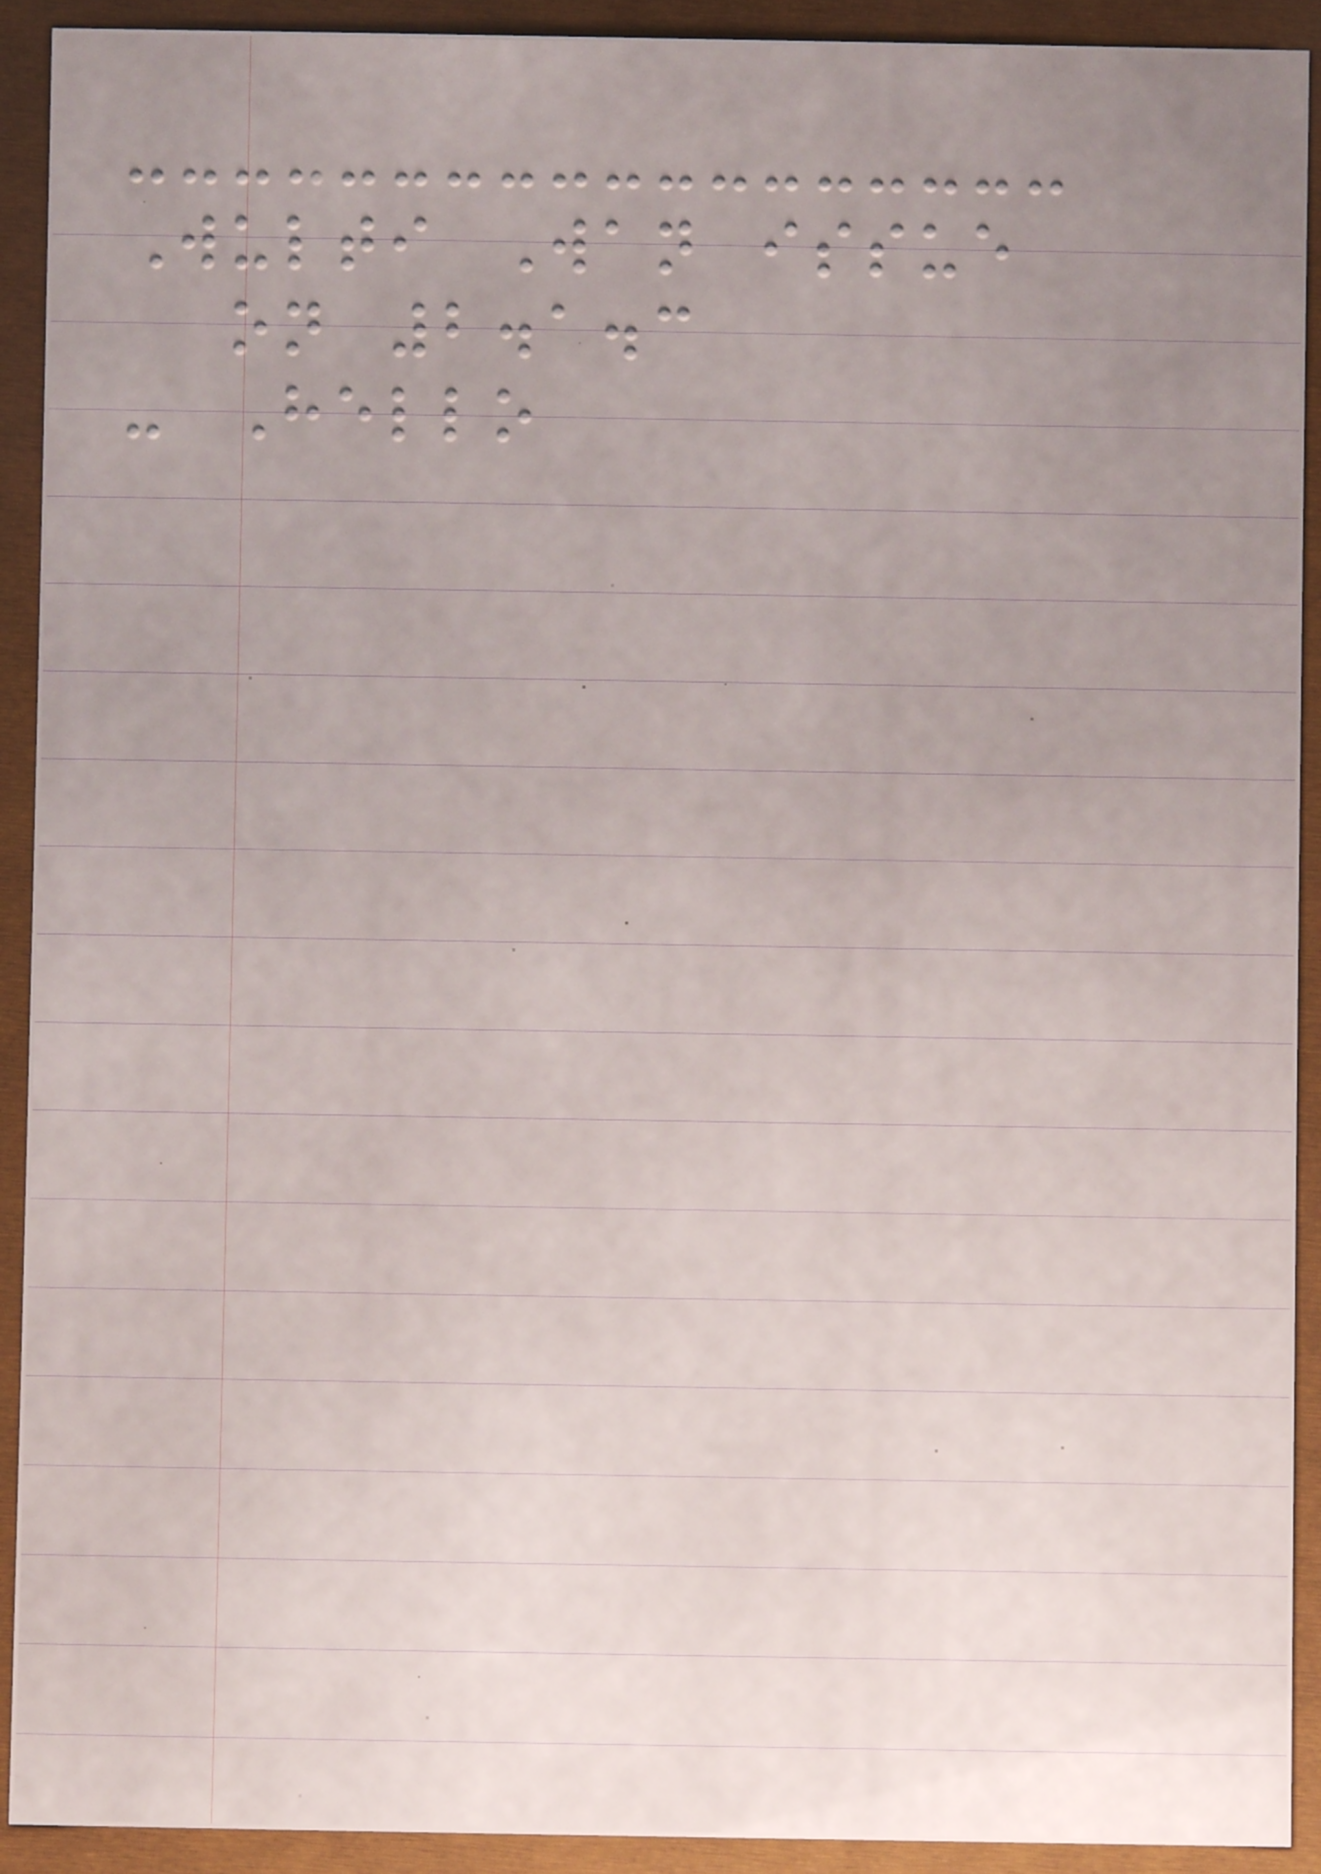Wulti Wan issue
on 2.1.3
- Hello
